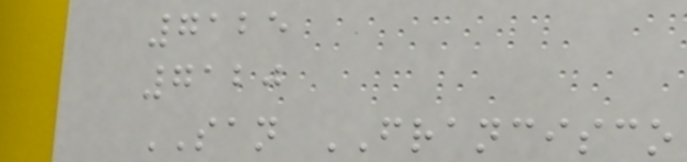7125
7120
SAN FRANCISCO
